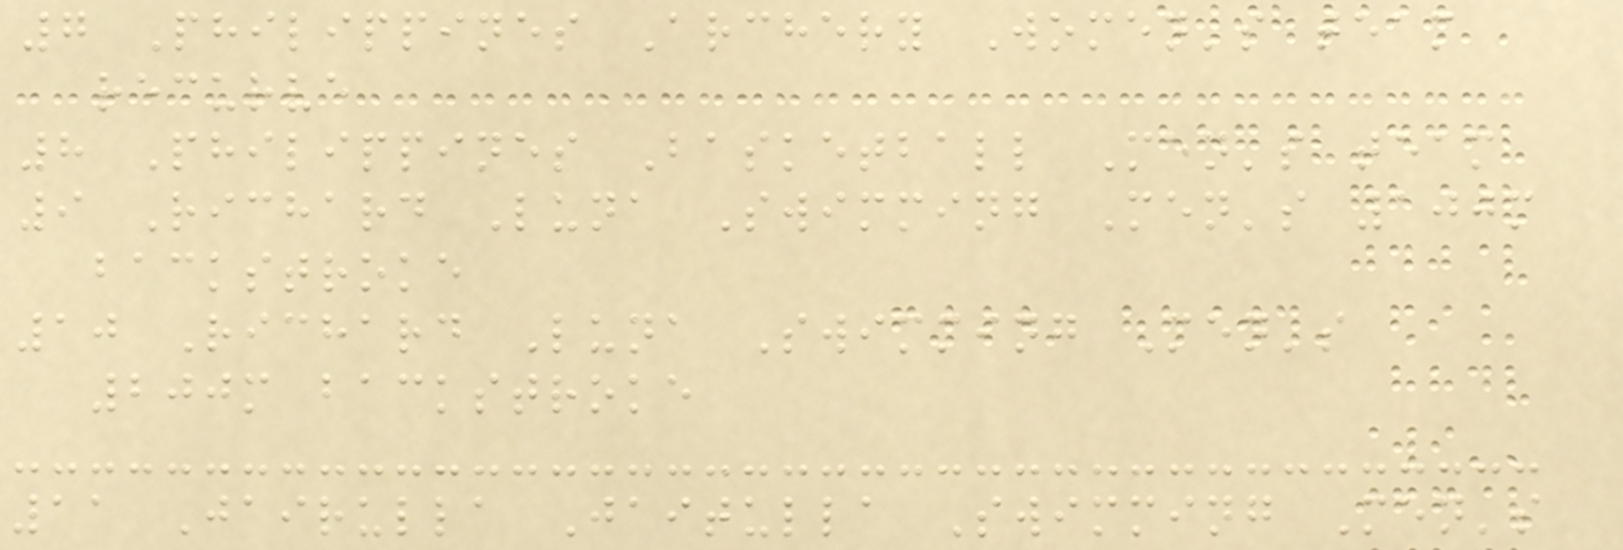7 Philippines Archery Women's team
recurve
8 Philippines Basketball Men's team
9 Richard Luna Swimming Men's 100m
backstroke
10 Richard Luna Swimming Men's
200m backstroke
11 Jairulla Jaitulla Swimming Men's
